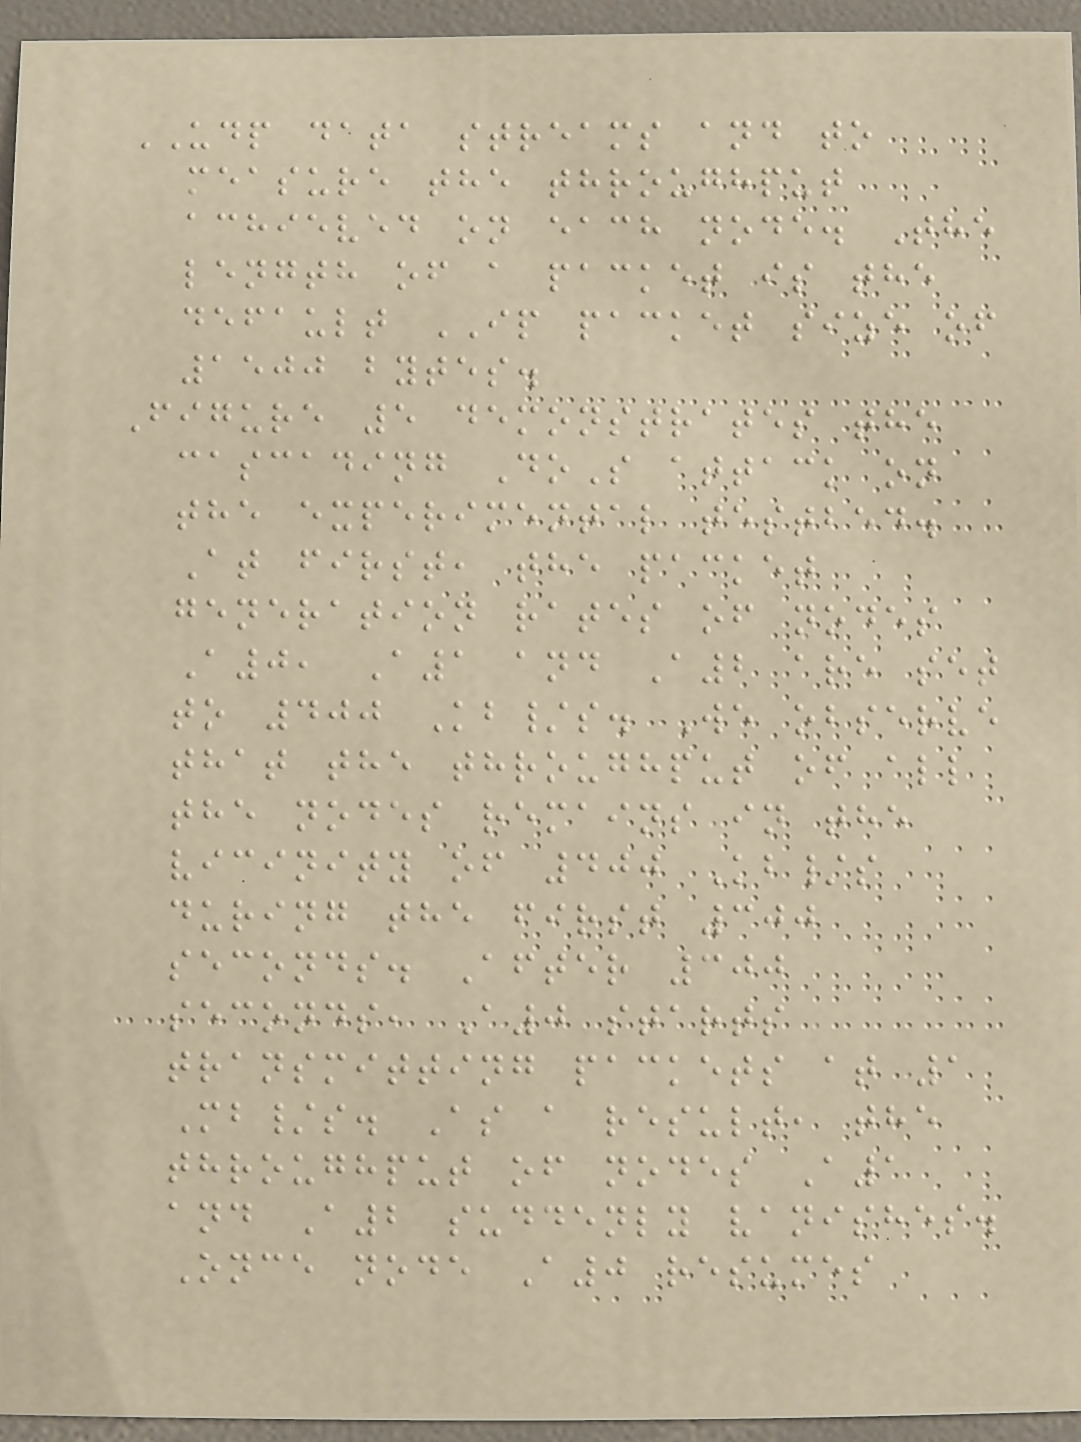UDP data streams and to
measure the throughput
achieved on each node. The
length of a packet is the
default IP packet size of
1500 bytes.
Figure 5 demonstrates the
cascading DoS attack on
the experimental testbed.
At first, the packet
generation rates of nodes
A0, A1 and A2 are set
to 400 Kb/s. We observe
that the throughput of all
the nodes remains in the
vicinity of 400 Kb/s
during the first 300
seconds. After 300
seconds, A0 starts
transmitting packets at 1
Mb/s. As a result, the
throughput of nodes A1
and A2 suddenly vanishes.
Once node A0 resumes
